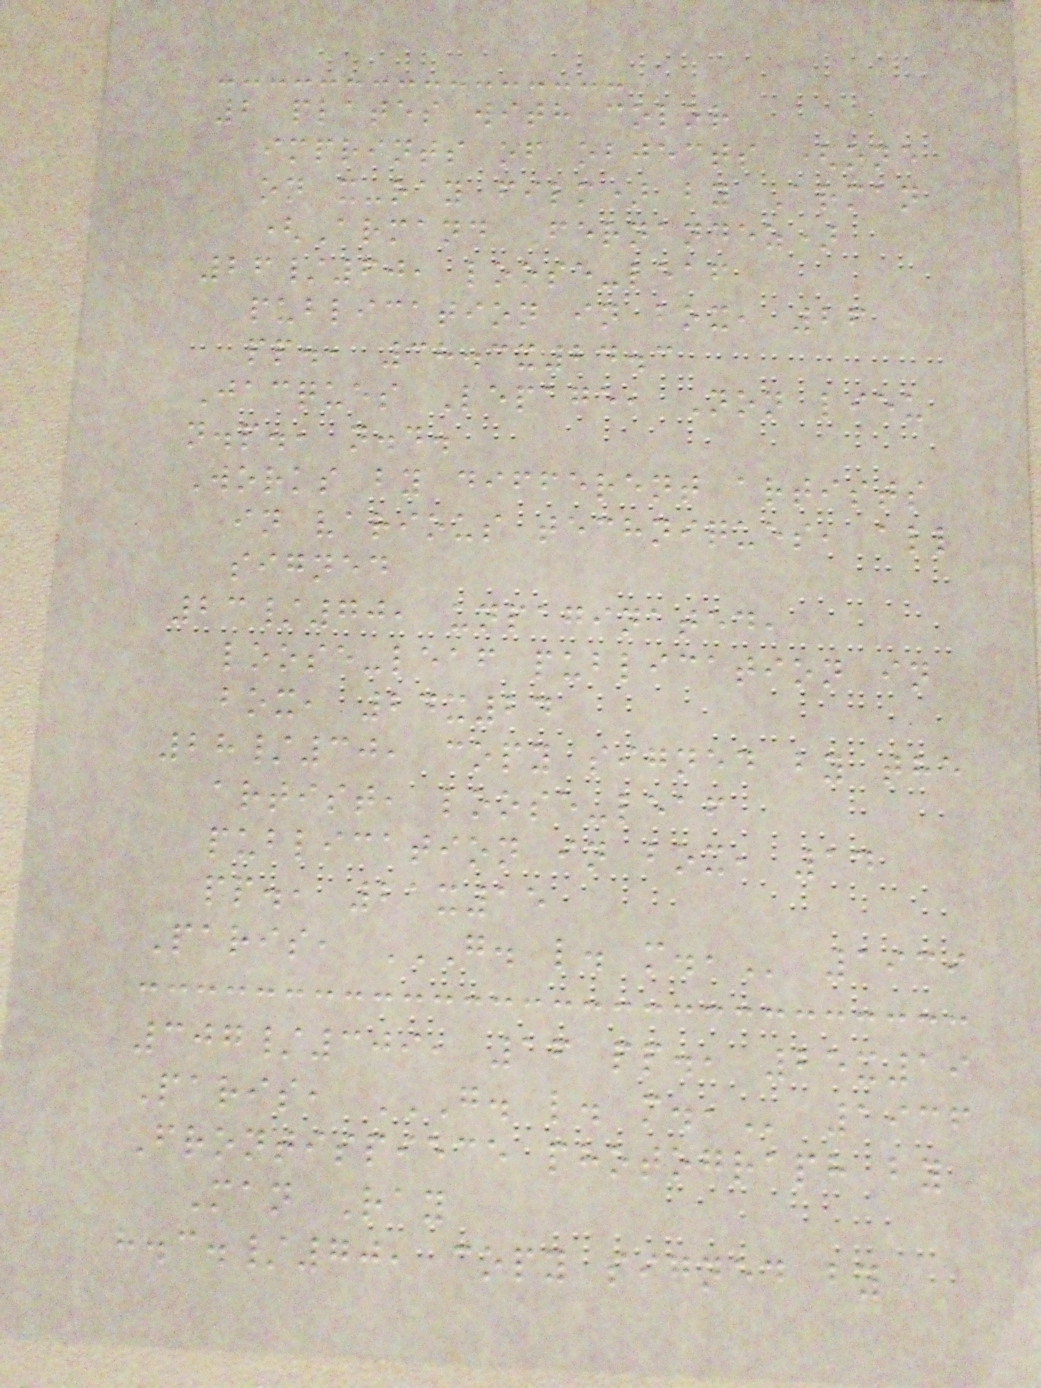2 plates with color
imprints of objects (one
on x-ray film) by Arman
(Armand Fernandez)
26/60, loose-leaf
publication in box, 26
pp., 38.3x24.3
Jacques Lepage, Non lieu
n.p., n.d.
Works by different artists
in various techniques, all
signed
23/70, unpaginated,
loose-leaf publication in
box, 24x24
28/30, copy signed by the
artist, loose-leaf
publication in box, 14
pp., 21x15
Paris, G. L. M., 1939
307/309, 16 pp., 25x19
Paris, G. L. M., 1936
Frontispiece photograph by
Man Ray
h.c./70, copy signed by
